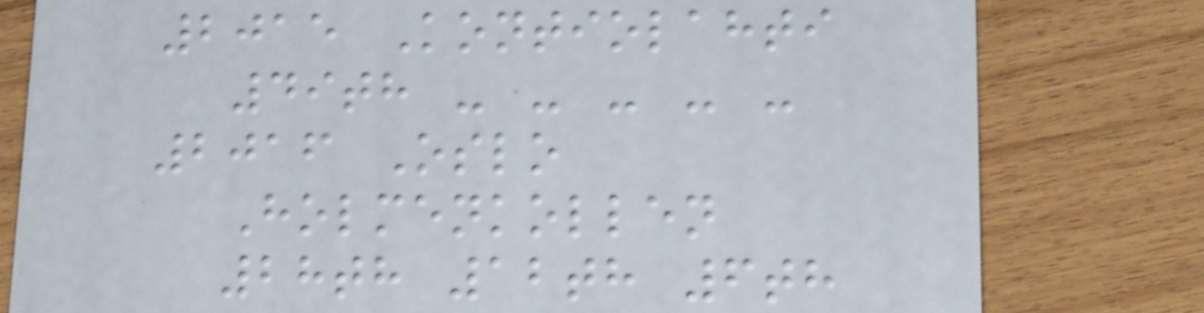2015 Kontiolahti
49th - - - - -
2016 Oslo
Holmenkollen
28th 12th 6th
